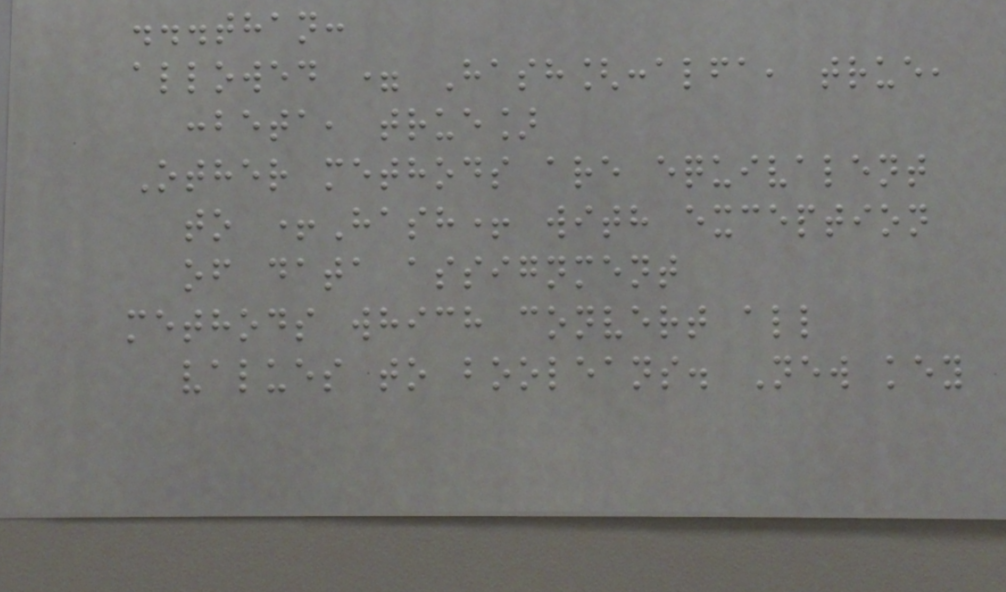...than:
allowed = Hash[:alfa, true,
:beta, true]
Other methods are equivalent
to +Hash+ with exception
of data assignment
methods which convert all
values to booleans. New key
